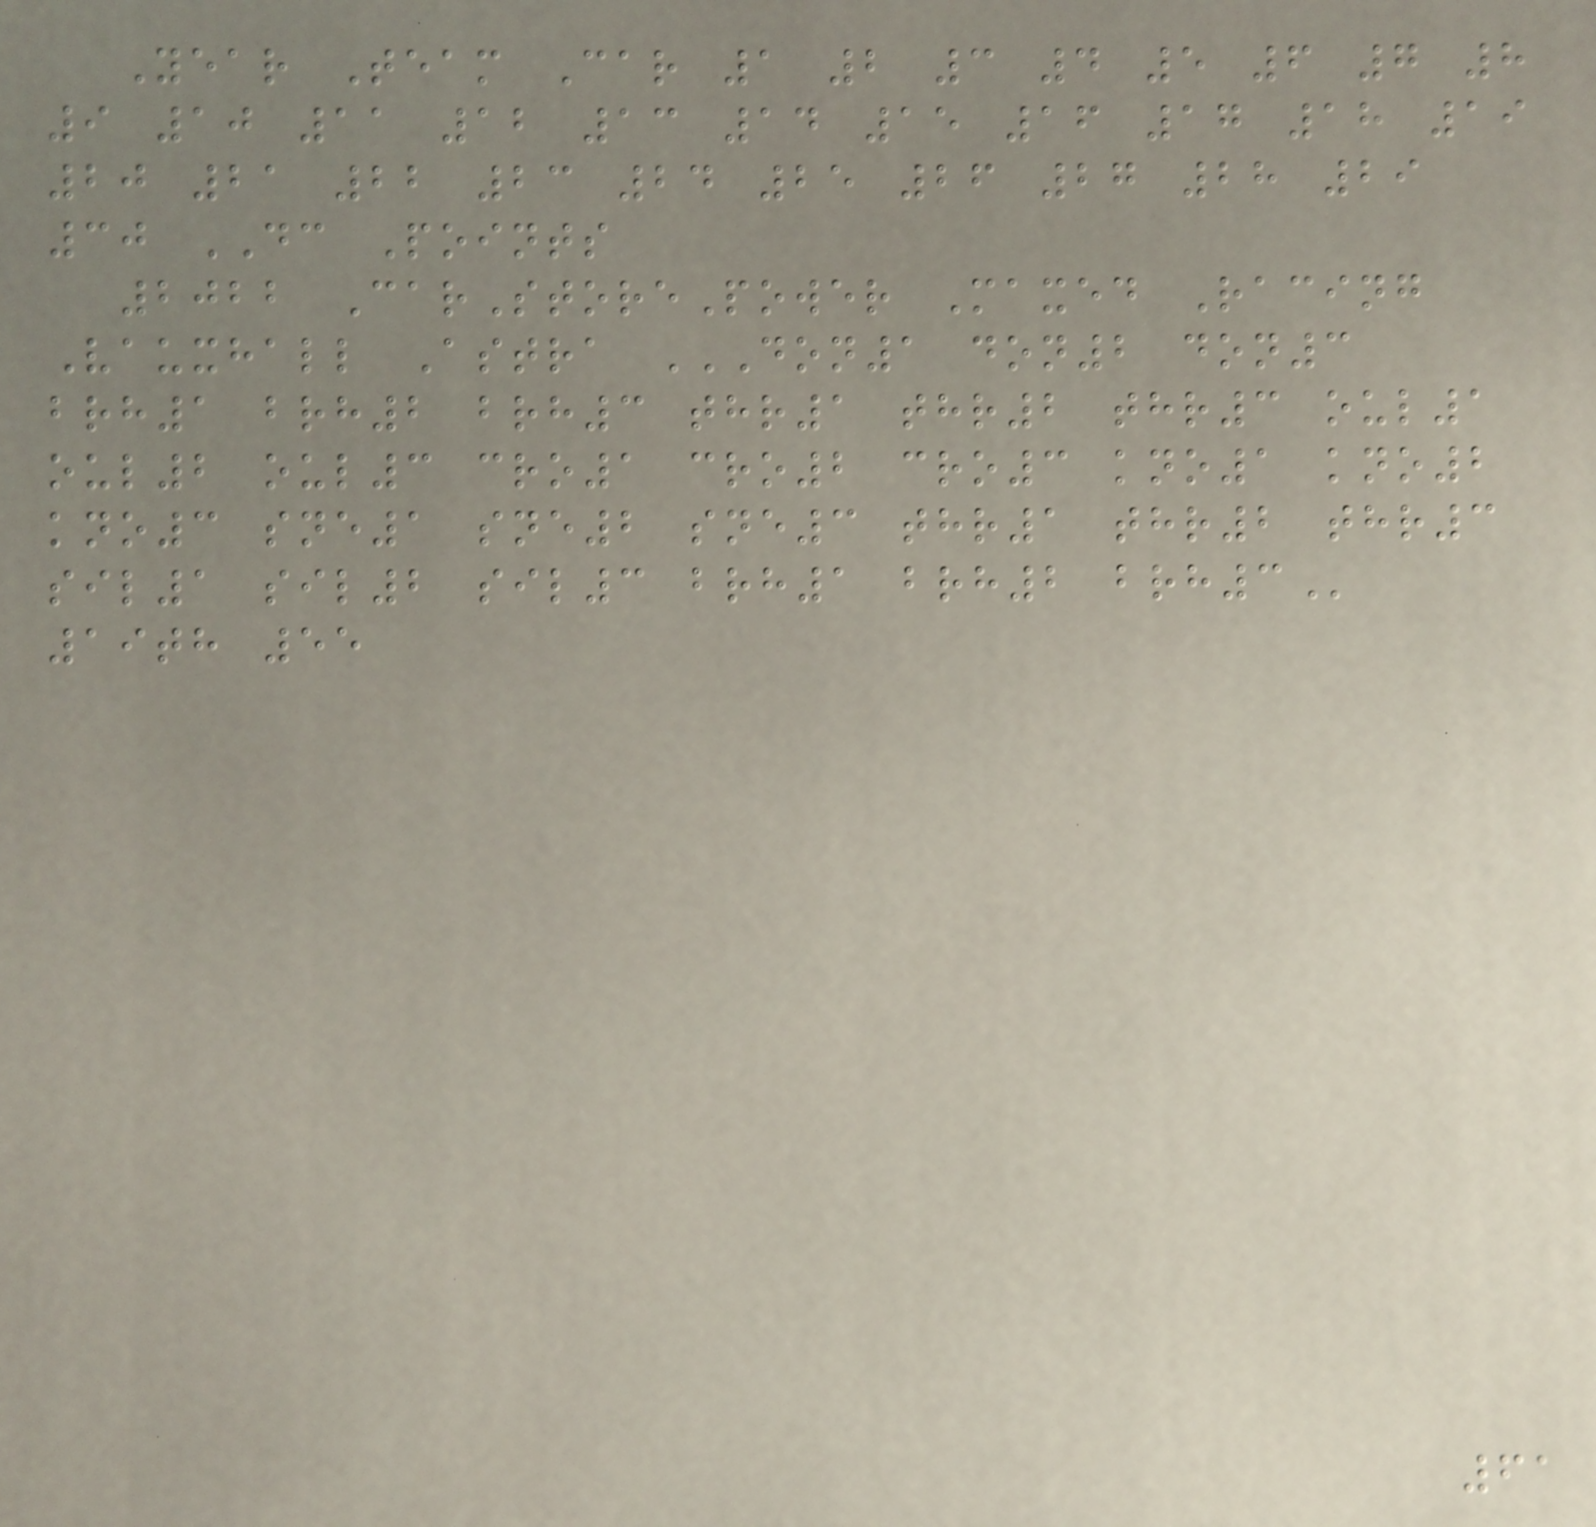Year Team Car 1 2 3 4 5 6 7 8
9 10 11 12 13 14 15 16 17 18 19
20 21 22 23 24 25 26 27 28 29
30 DC Points
2022 CarStorePower Maxed Racing
Vauxhall Astra DON1 DON2 DON3
BRH1 BRH2 BRH3 THR1 THR2 THR3 OUL1
OUL2 OUL3 CRO1 CRO2 CRO3 KNO1 KNO2
KNO3 SNE1 SNE2 SNE3 THR1 THR2 THR3
SIL1 SIL2 SIL3 BRH1 BRH2 BRH3
19th 55
61
